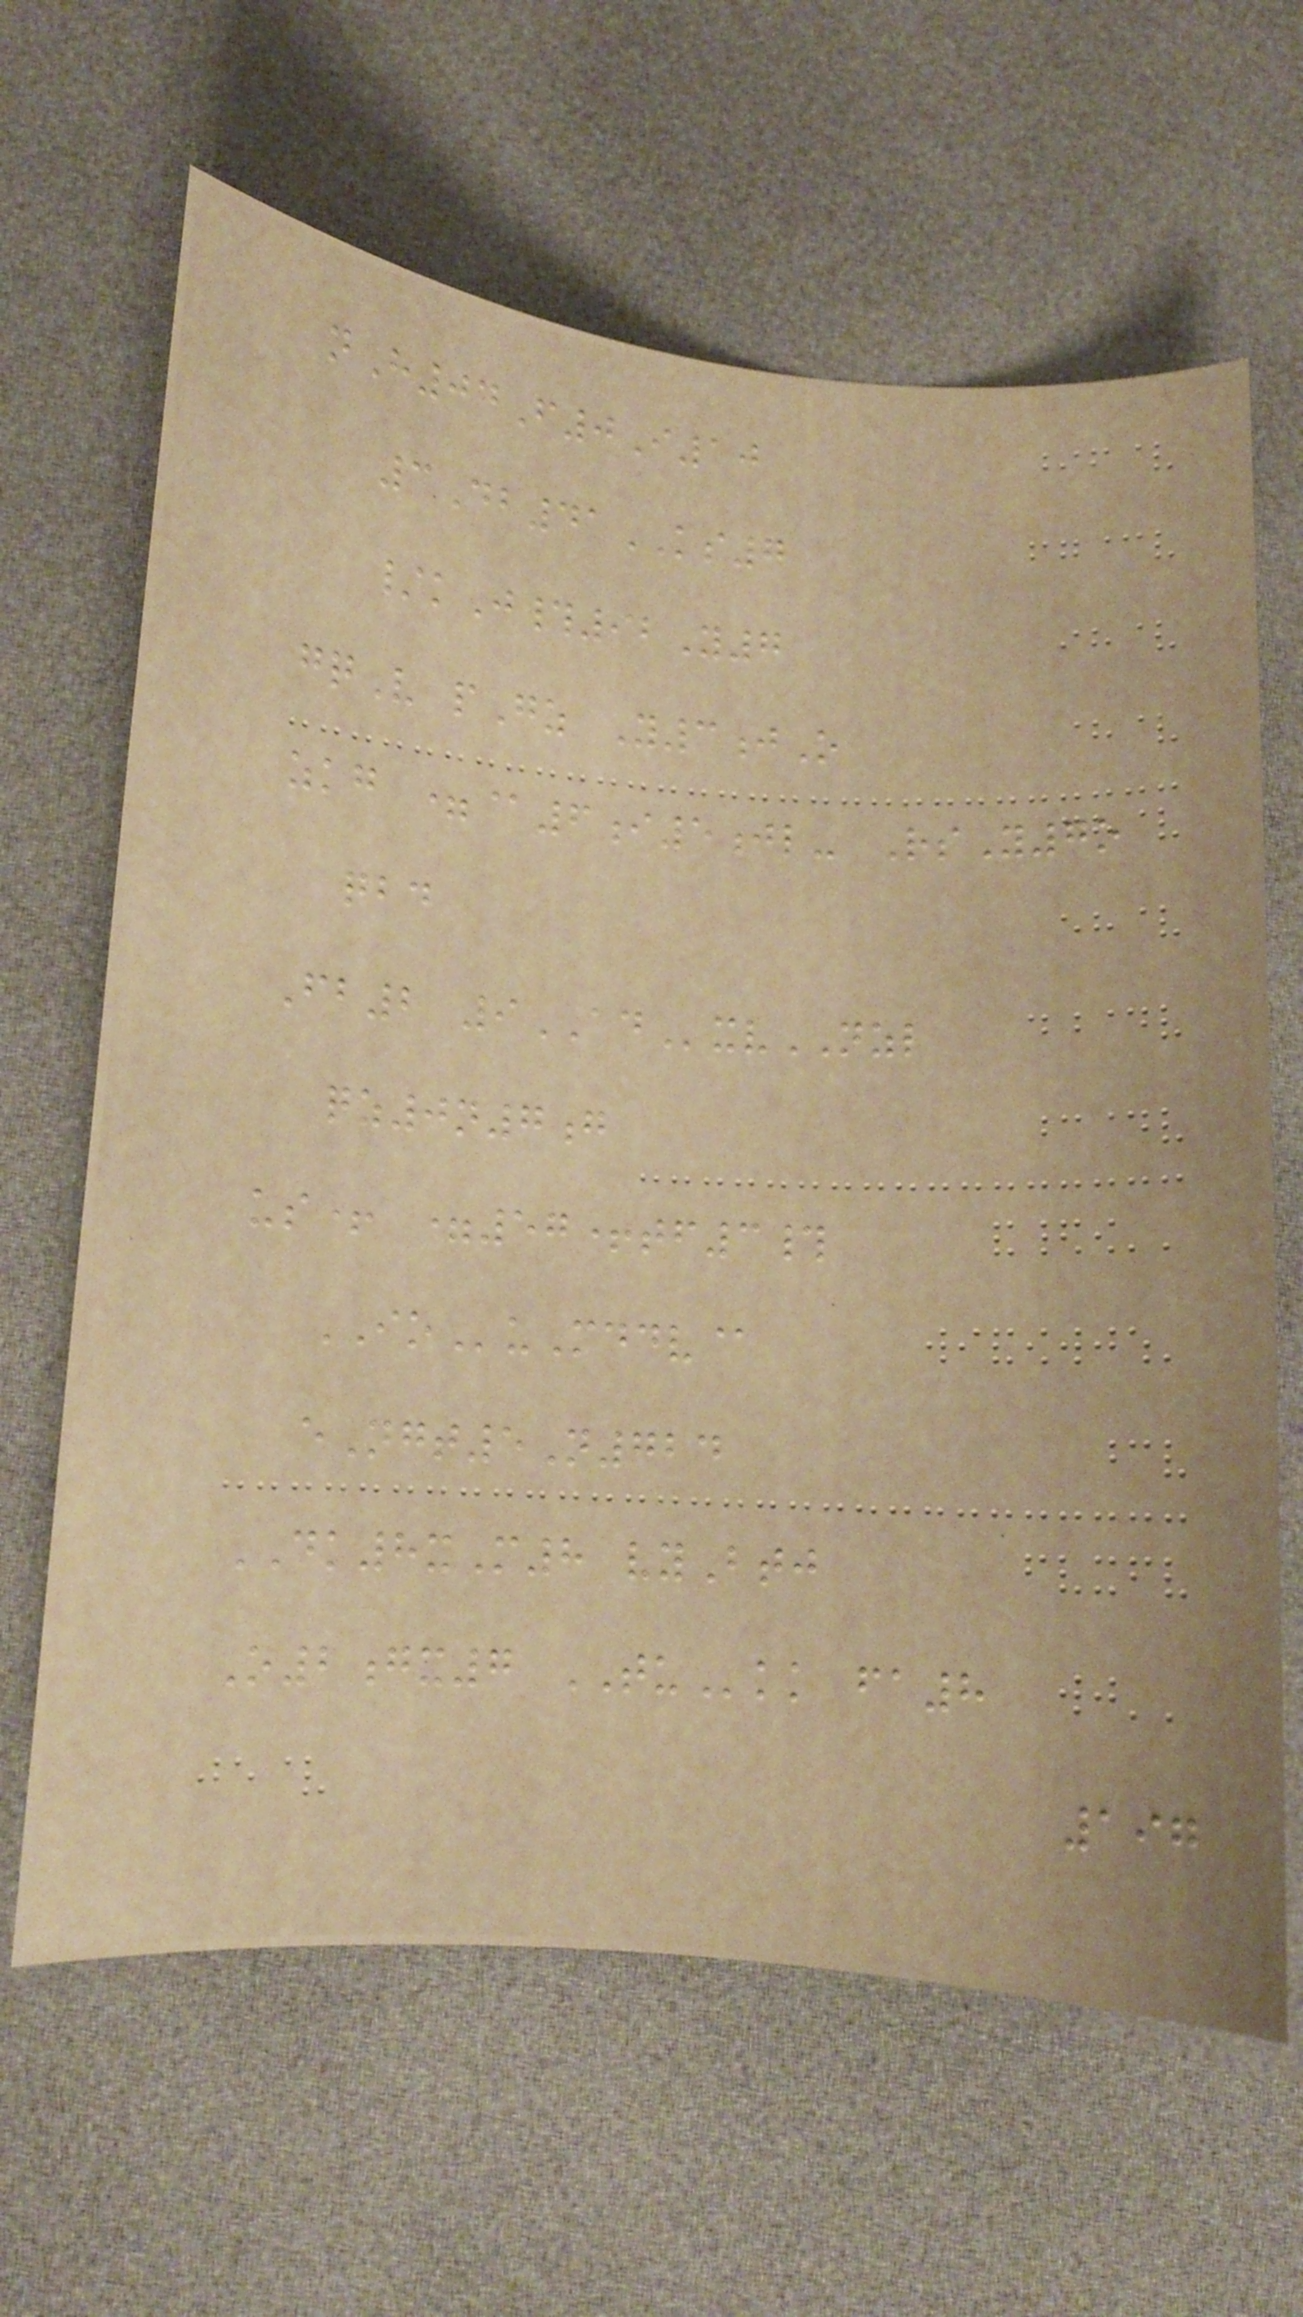nH04F0I10
3Db41KS7
/kJ#92Y7
gqV pGz Y3jO
zkg =@6i5jl- RsY7o
qbd
Fb2 9ADxvNZL
qz0n7g
us+ =57+tf3#
IOuMddv@
eNgt5N724
DK8xM8 vyBtj
O2gx7 TUkk fa8
197
